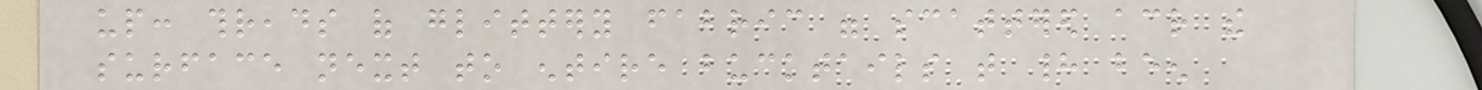up: threads of glittery fabric were scattered across the
surface next to entire bucktails that had been
